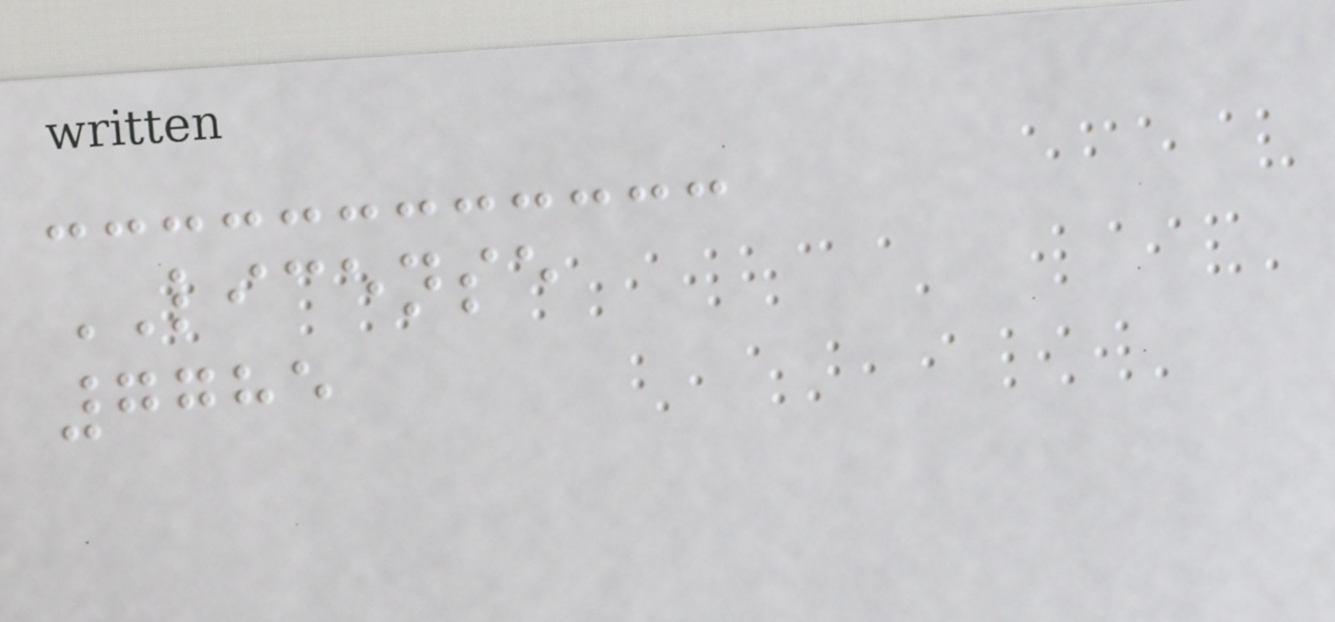LICENSE
7785
